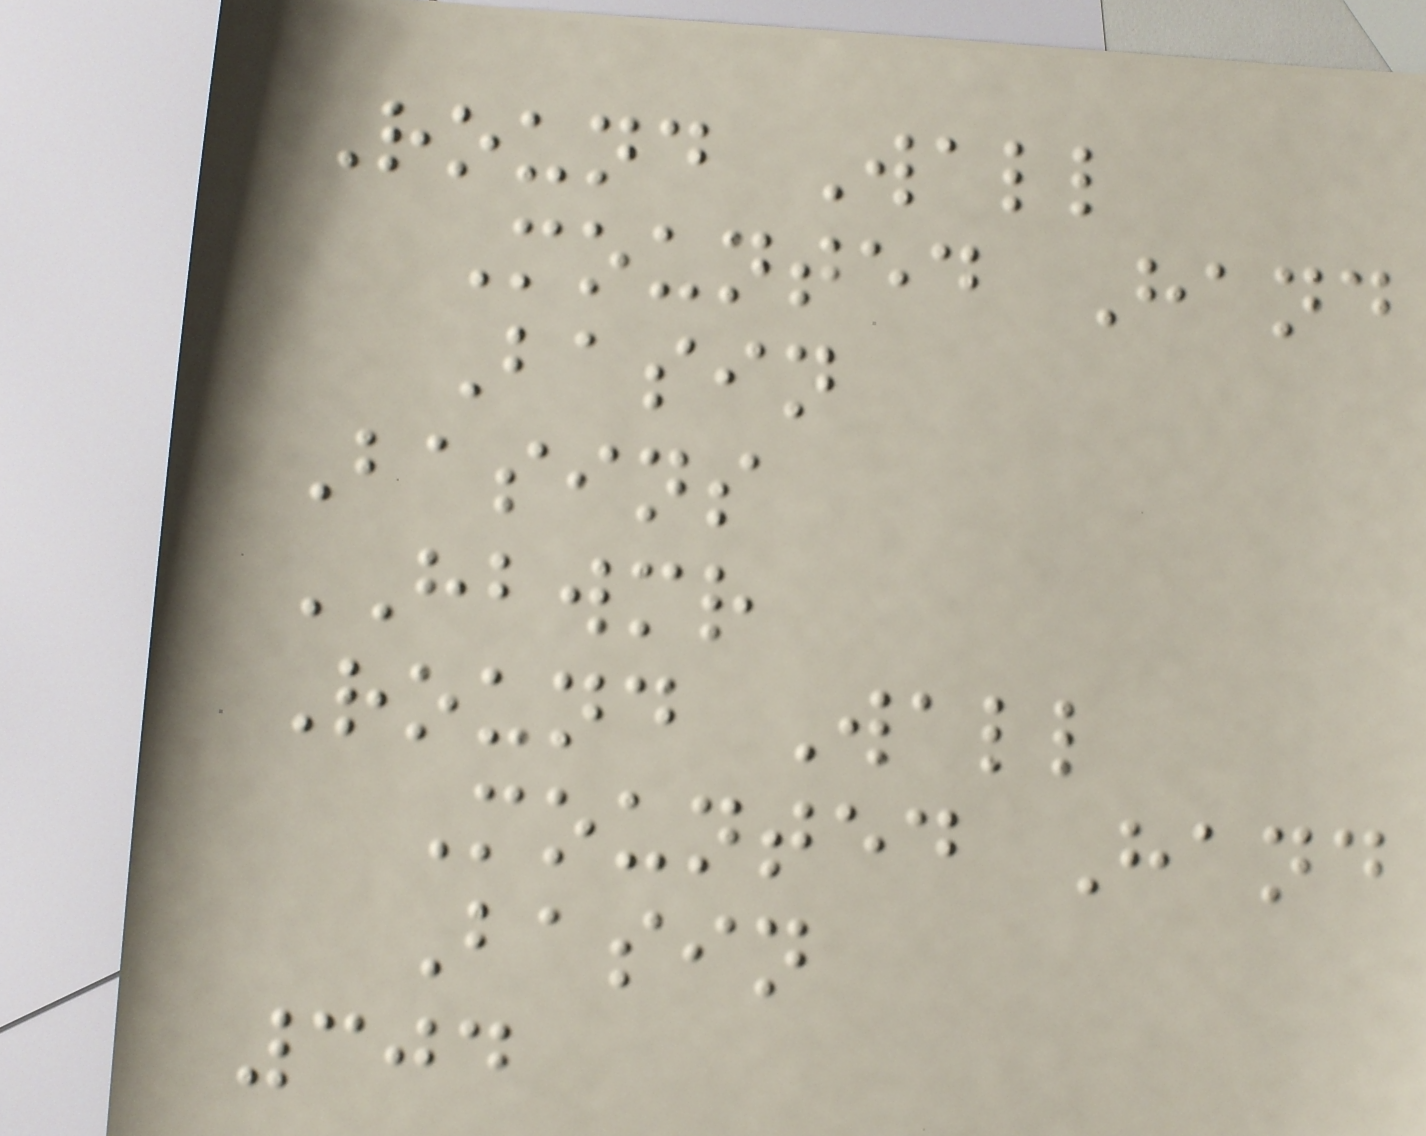Round Wall
Mounted Hand
Basin
Basins
HBWMR
Round Wall
Mounted Hand
Basin
304
